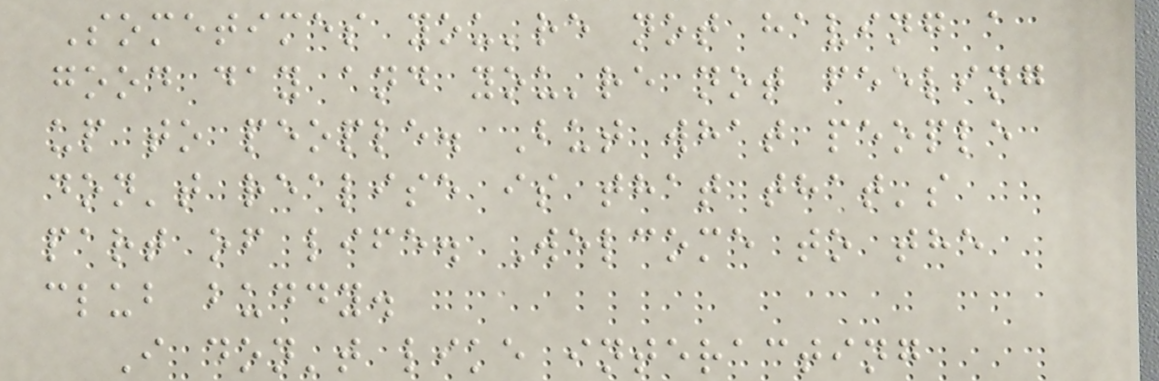Sometimes you're not having a
good day and you're not feeling
up to people. But what people
don't realise is that that's
part of life. Welcome to the
club buddy.
I don't like interacting
